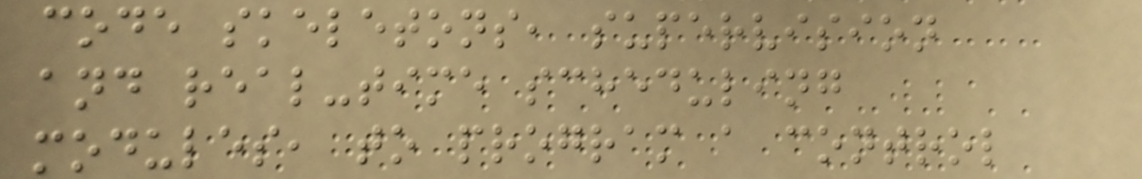code skeletons, supervision
and real-time scheduling
modules, to program a control
